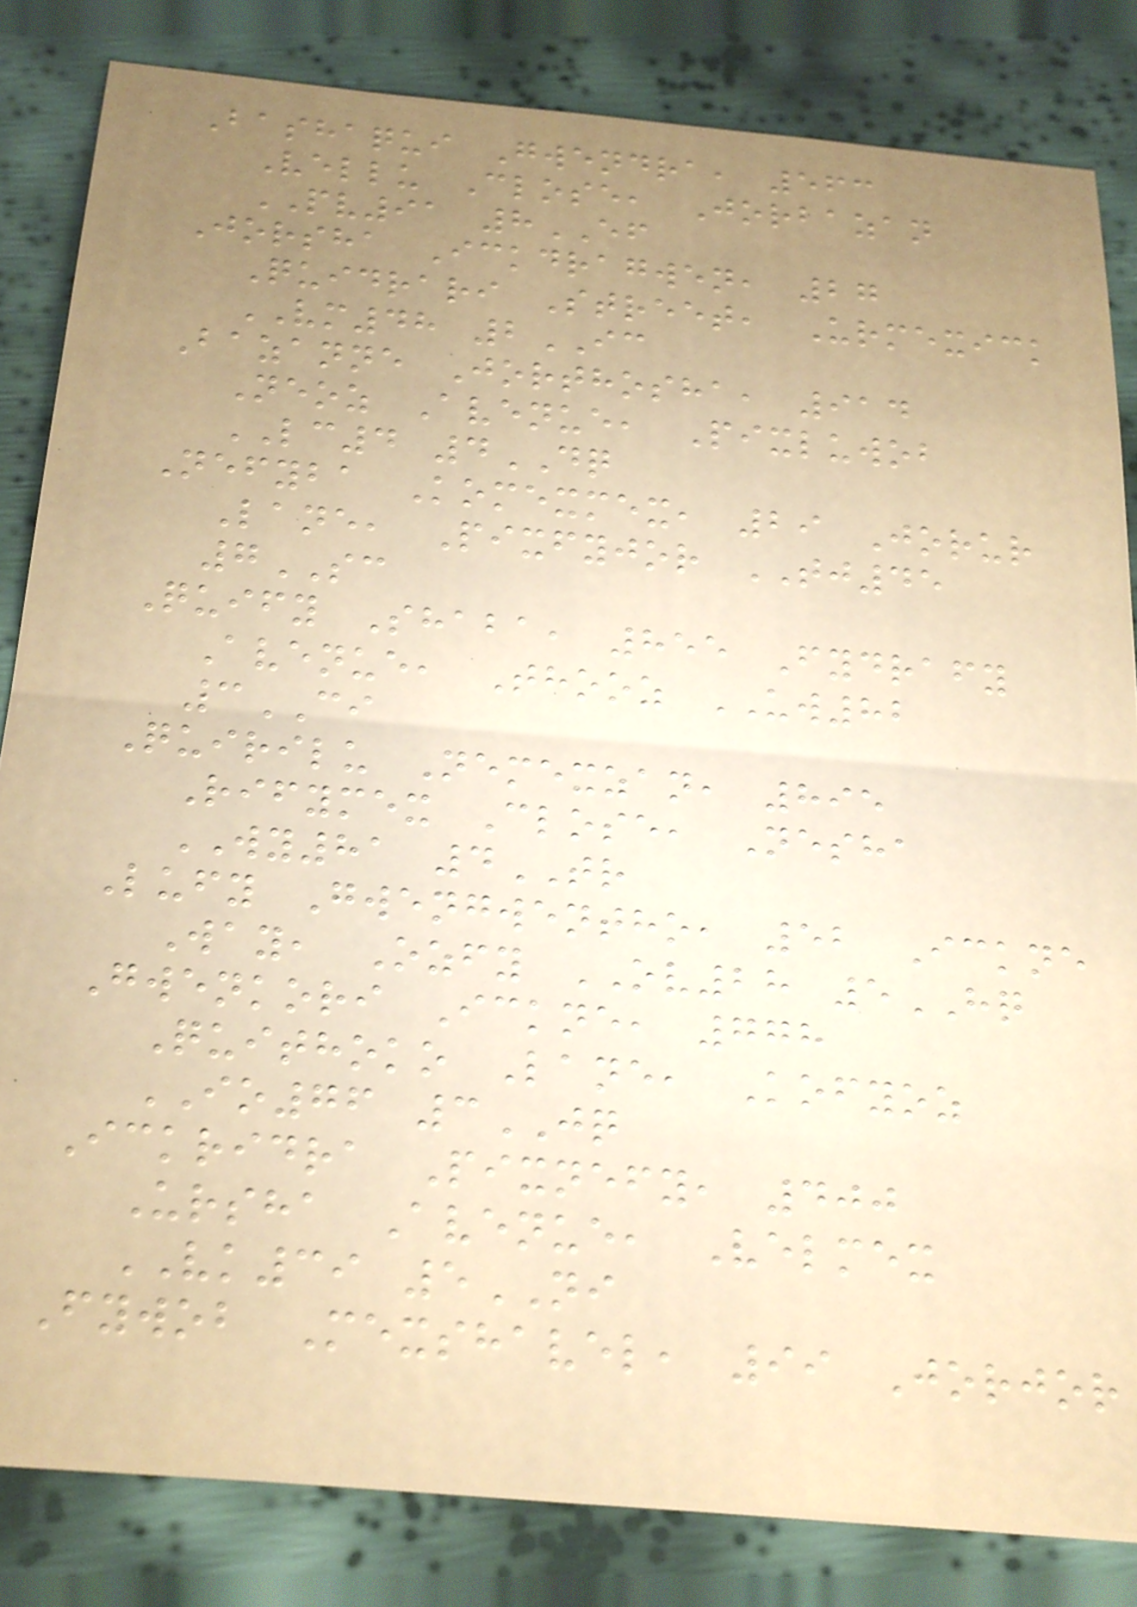Bashaqui Gwendra, 563
Vellu Close, Jorbazan
PV91 8EF
Jorsha Ickdragwen, 27
Quidrari Street, Urmexick
VM48 2IC
Bazanne Jorthosha, 914
Neoz Avenue, Pixluwob
LC4 4DQ
Nefyba Komexmex, 29 Jorur
Lane, Pixfyjor TJ45
7SC
Quify Shaba, 855 Fydrafy
Avenue, Thooz UW82
3CI
Quirilu Nemexzan, 895
Rifymex Close, Nesha
WY81 4TR
Lufy Gwengwentho, 52 Ickne
Way, Ozfy OV28 5HQ
Gwenkori Ickne, 778
Quithoko Lane, Kofyoz
IO76 3JQ
Ickridra Pixnefy, 400
Ursha Avenue, Velmex
VK39 5NI
Fywob Mexshavel, 99 Jorjor
